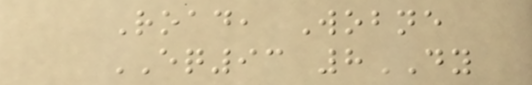Road, Wobne
EQ93 8DY
